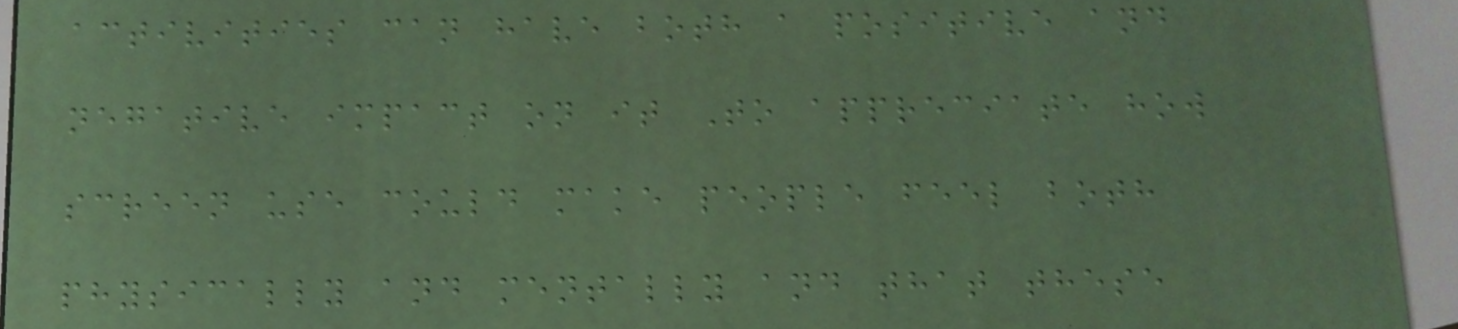activities can have both a positive and
negative impact on it To appreciate how
screen use could make people feel both
physically and mentally and that these
